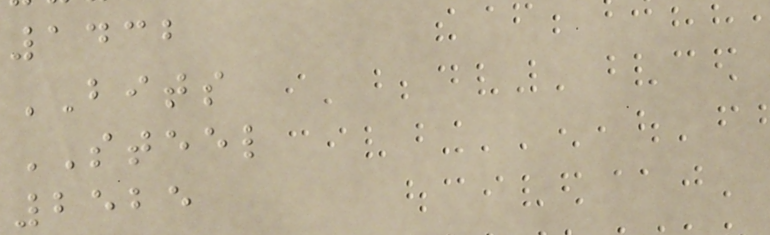1432
BITS
STEEL
2525
